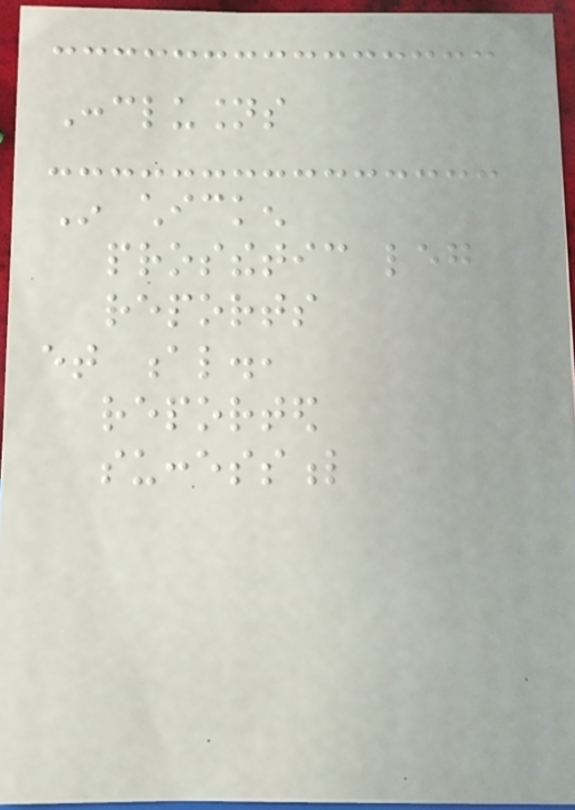Conclusions
In chicken
prosthetic leg
reports
et al.,
reported
successful
